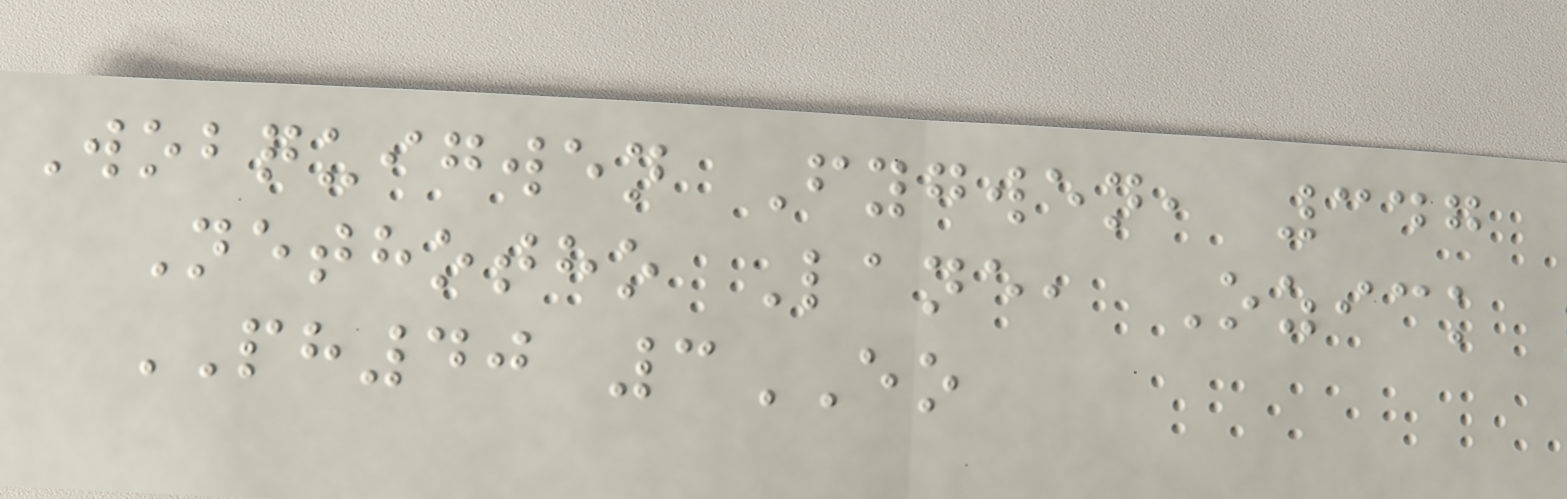Wobquigwen Fygwen, 347
Nethotho Lane, Ozick
PH40 3EO
